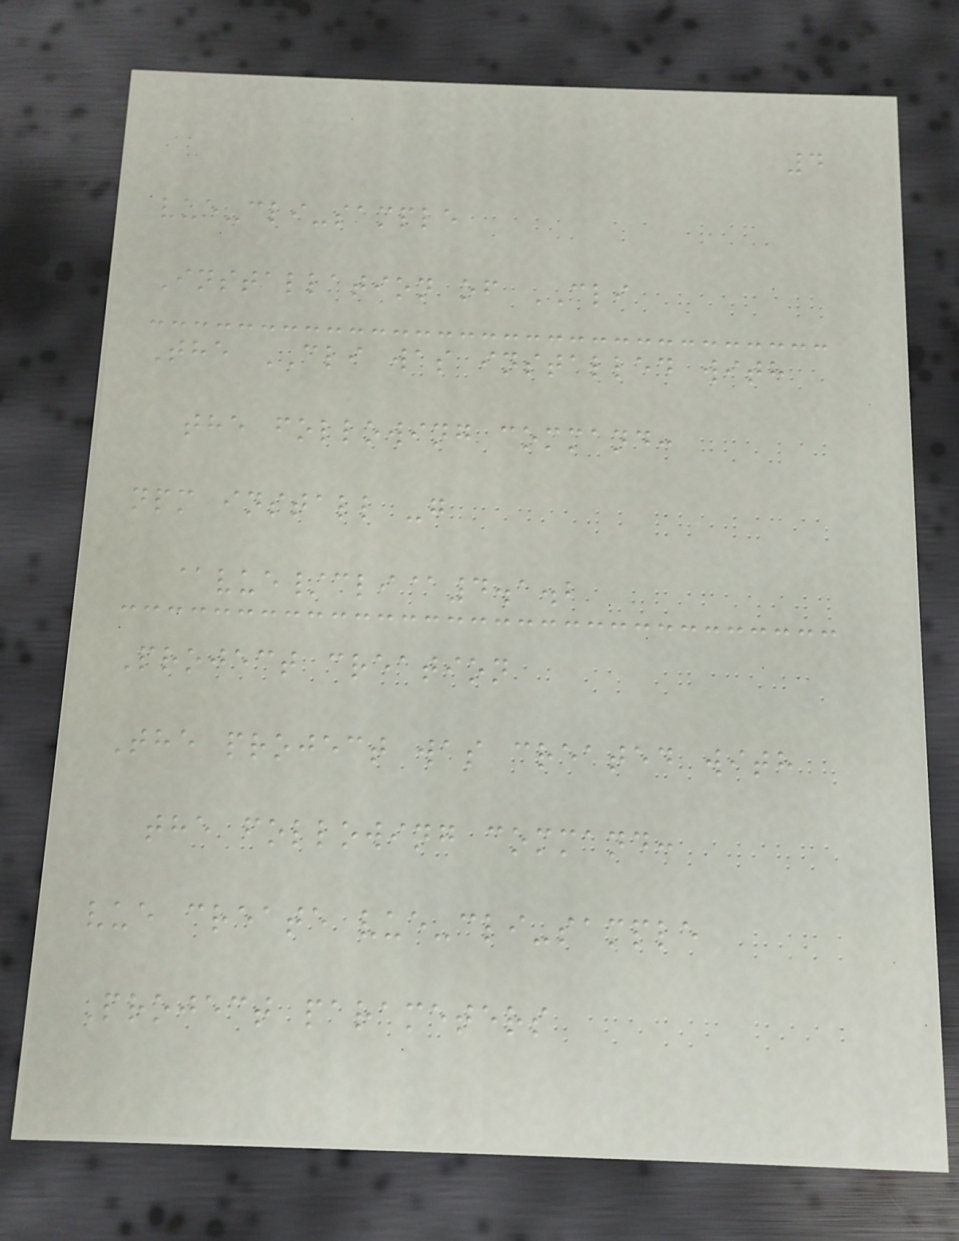4
vue-cli-sample
Installation of CLI
The CLI was installed with
the following command:
npm install -g
@vue/cli@4.1.2
Project creation
The project was created with
the following command:
vue create vue-cli-sample
Project parameters
